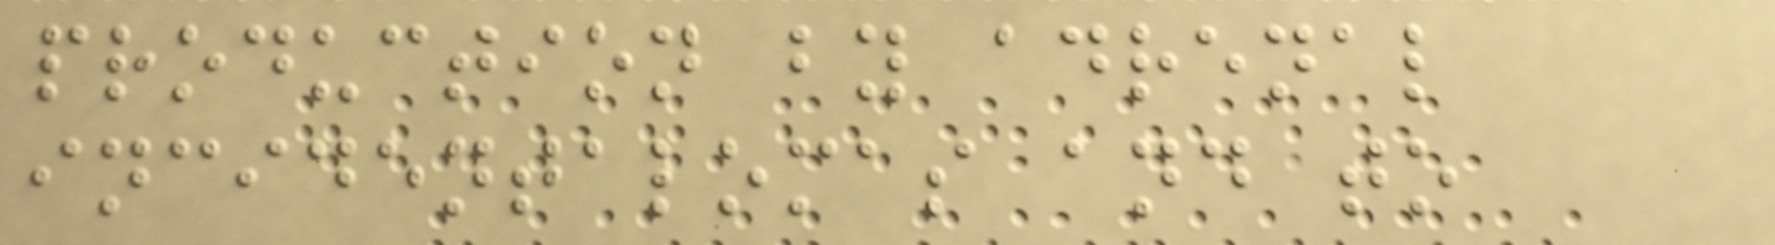production by adrenal
incidentalomas and to
